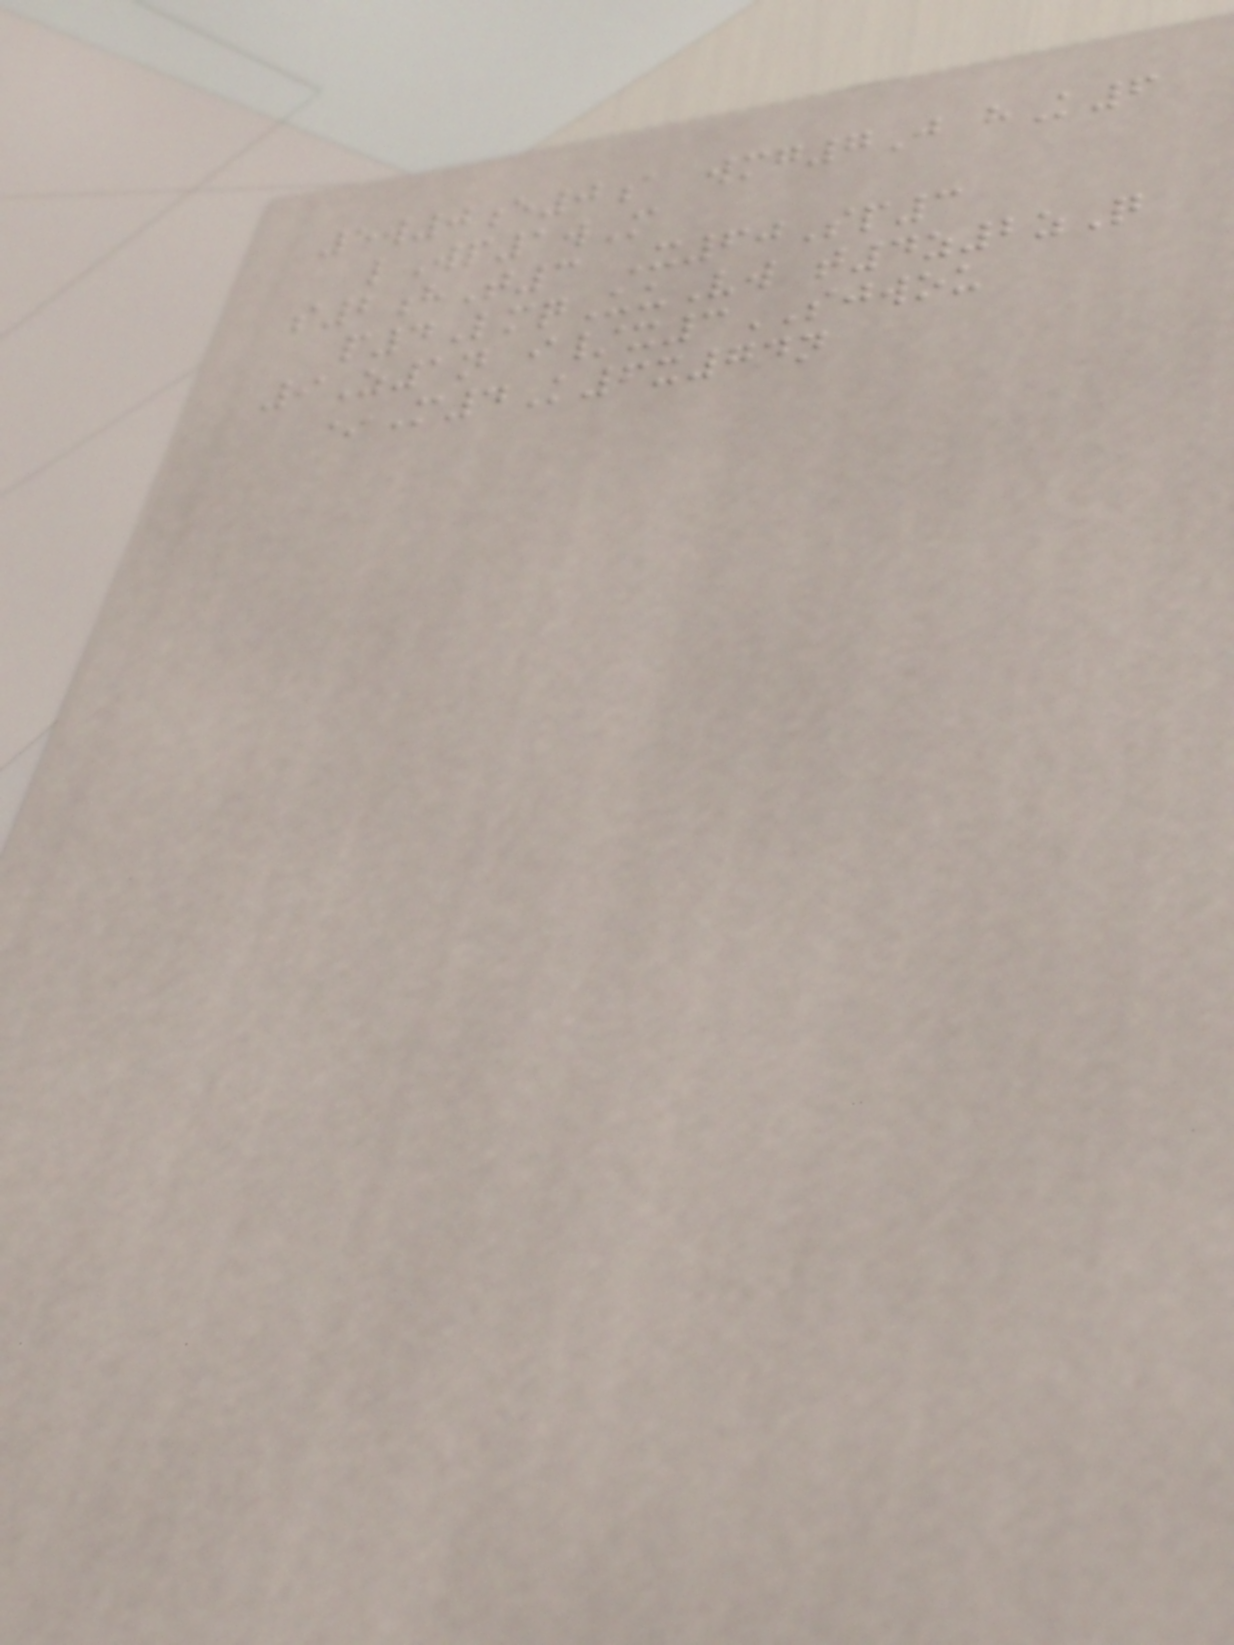5w0e0a wmg7J hK6
lWp1wM
s2hT3 X60Sp3
p4LmqUuVw t4z2zQ
9Z1n i/x3SJWOU
*M4K6x74n
